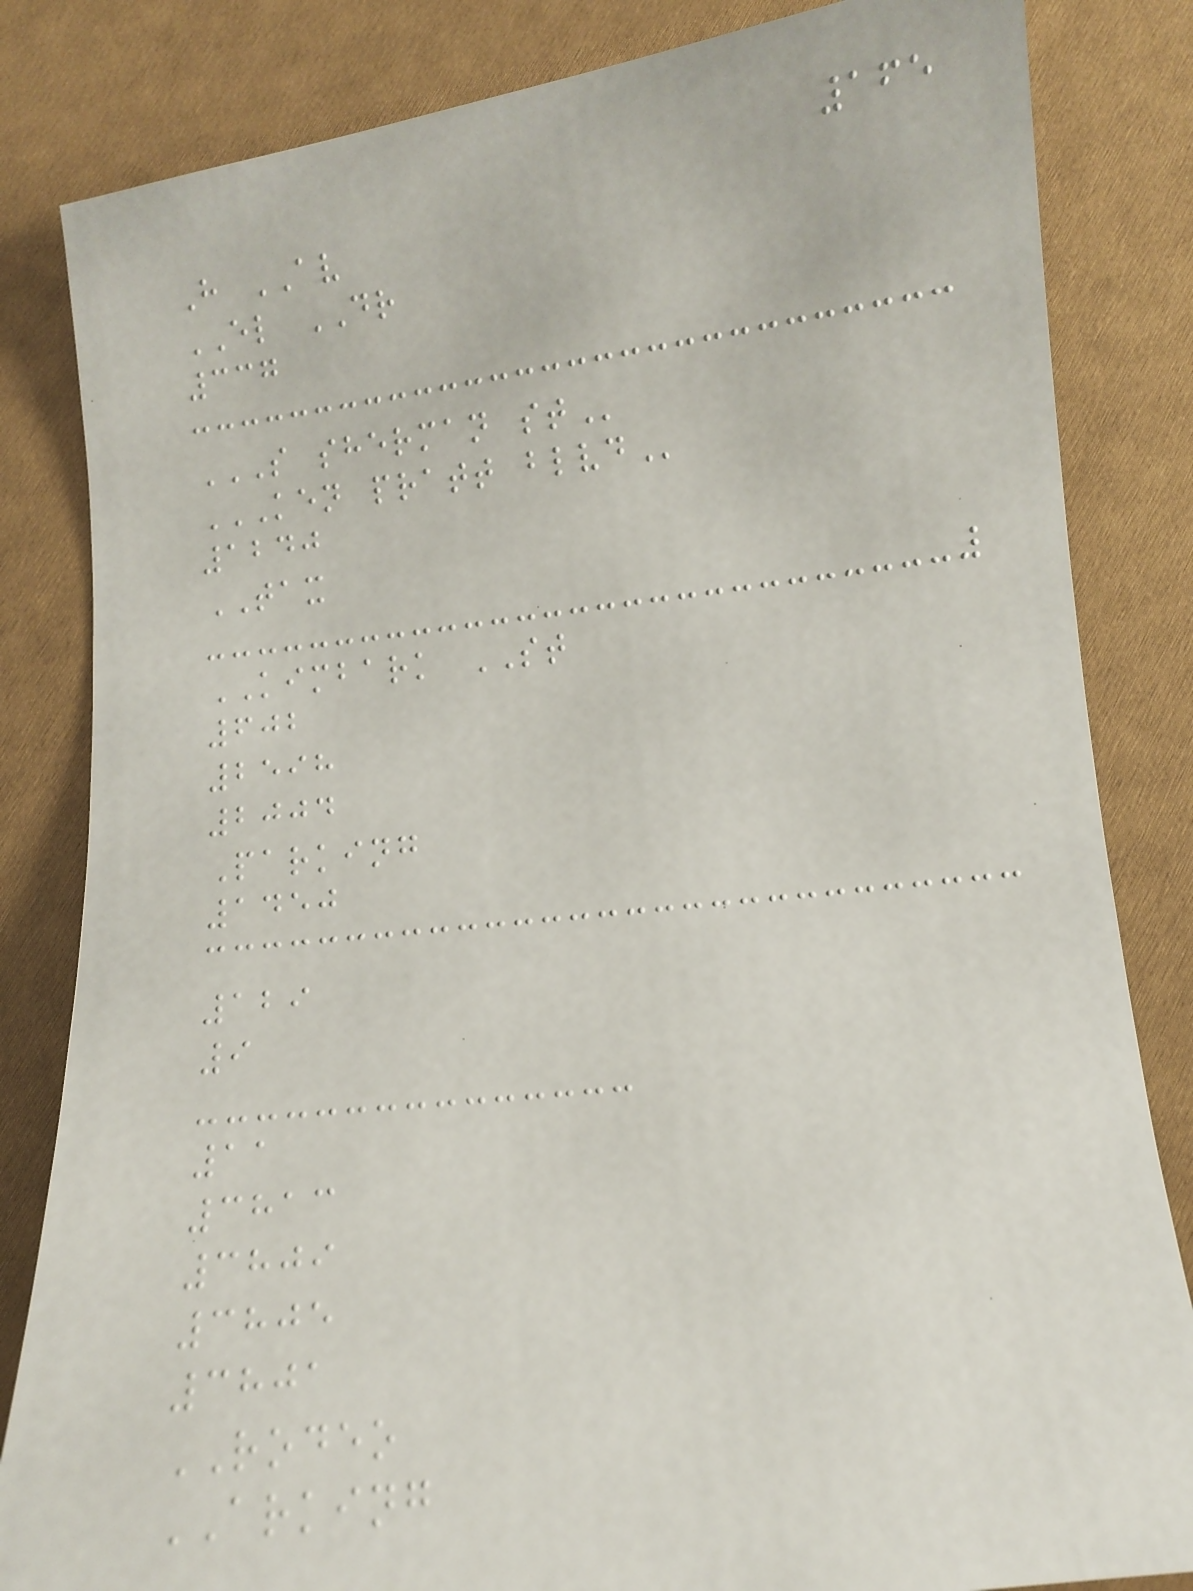165
H AV
EL DR
337
S SHERMAN ST
KEN PRATT BLVD
1240
TAX
KIMBARK ST
602
2598
2004
Parking
1450
129
9
11
3813
3809
3805
3801
RODEO
ARKING
